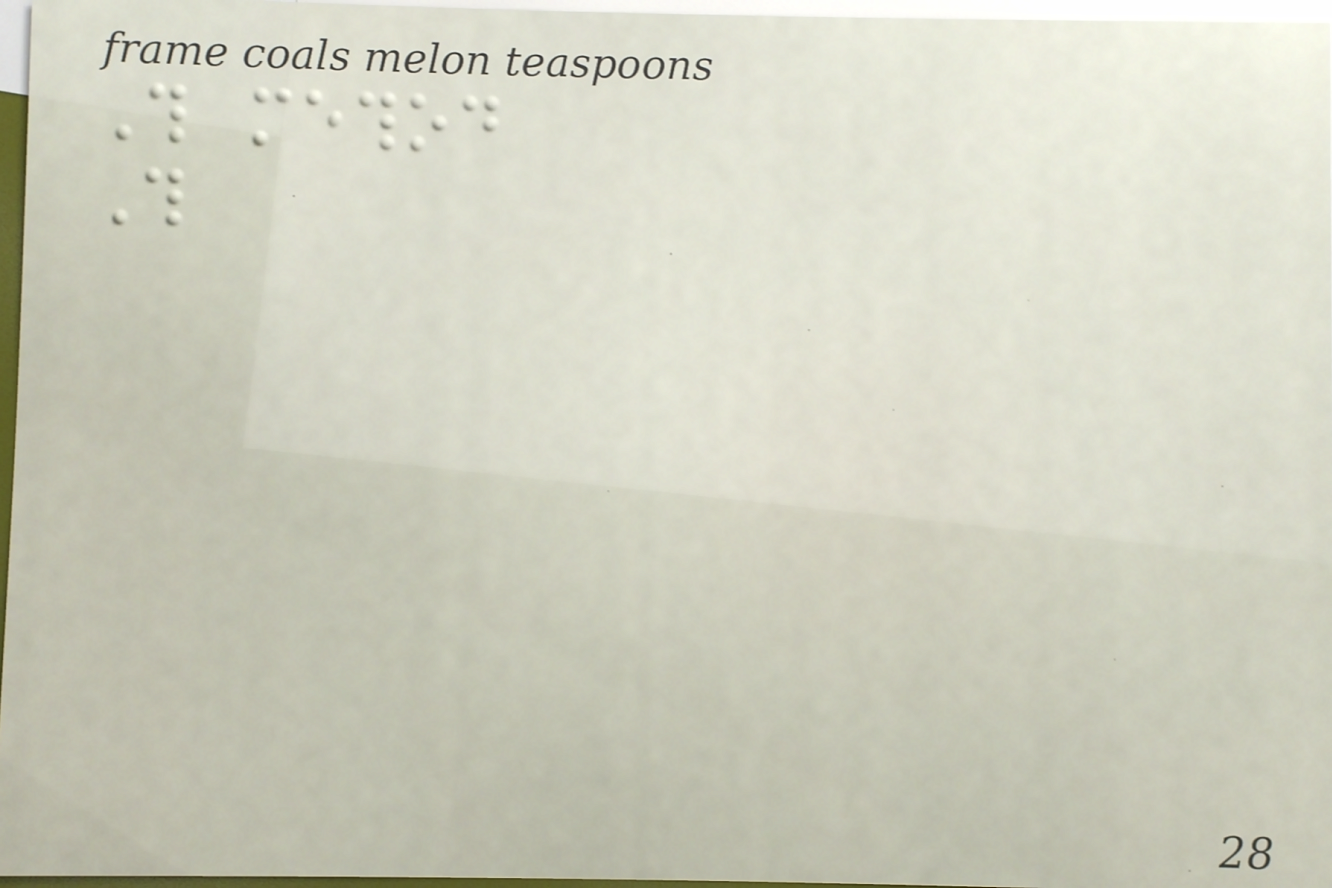This method
This
